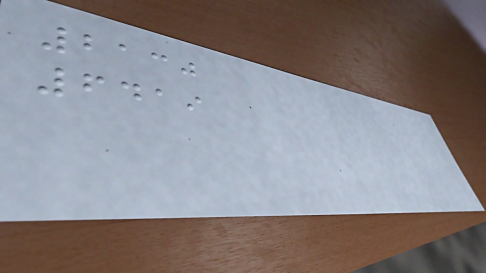2130
6419
